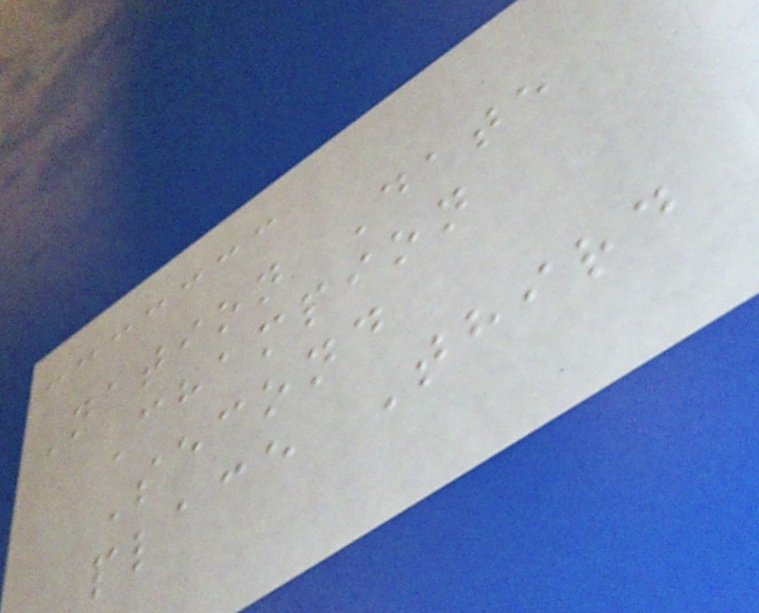Nation Date
Champion
Second
place Third
